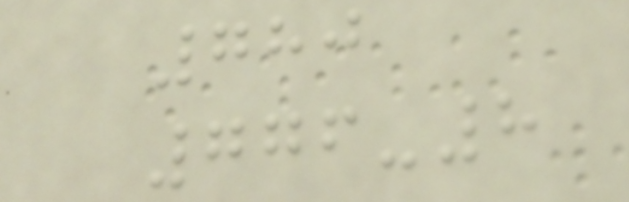780
776-8
